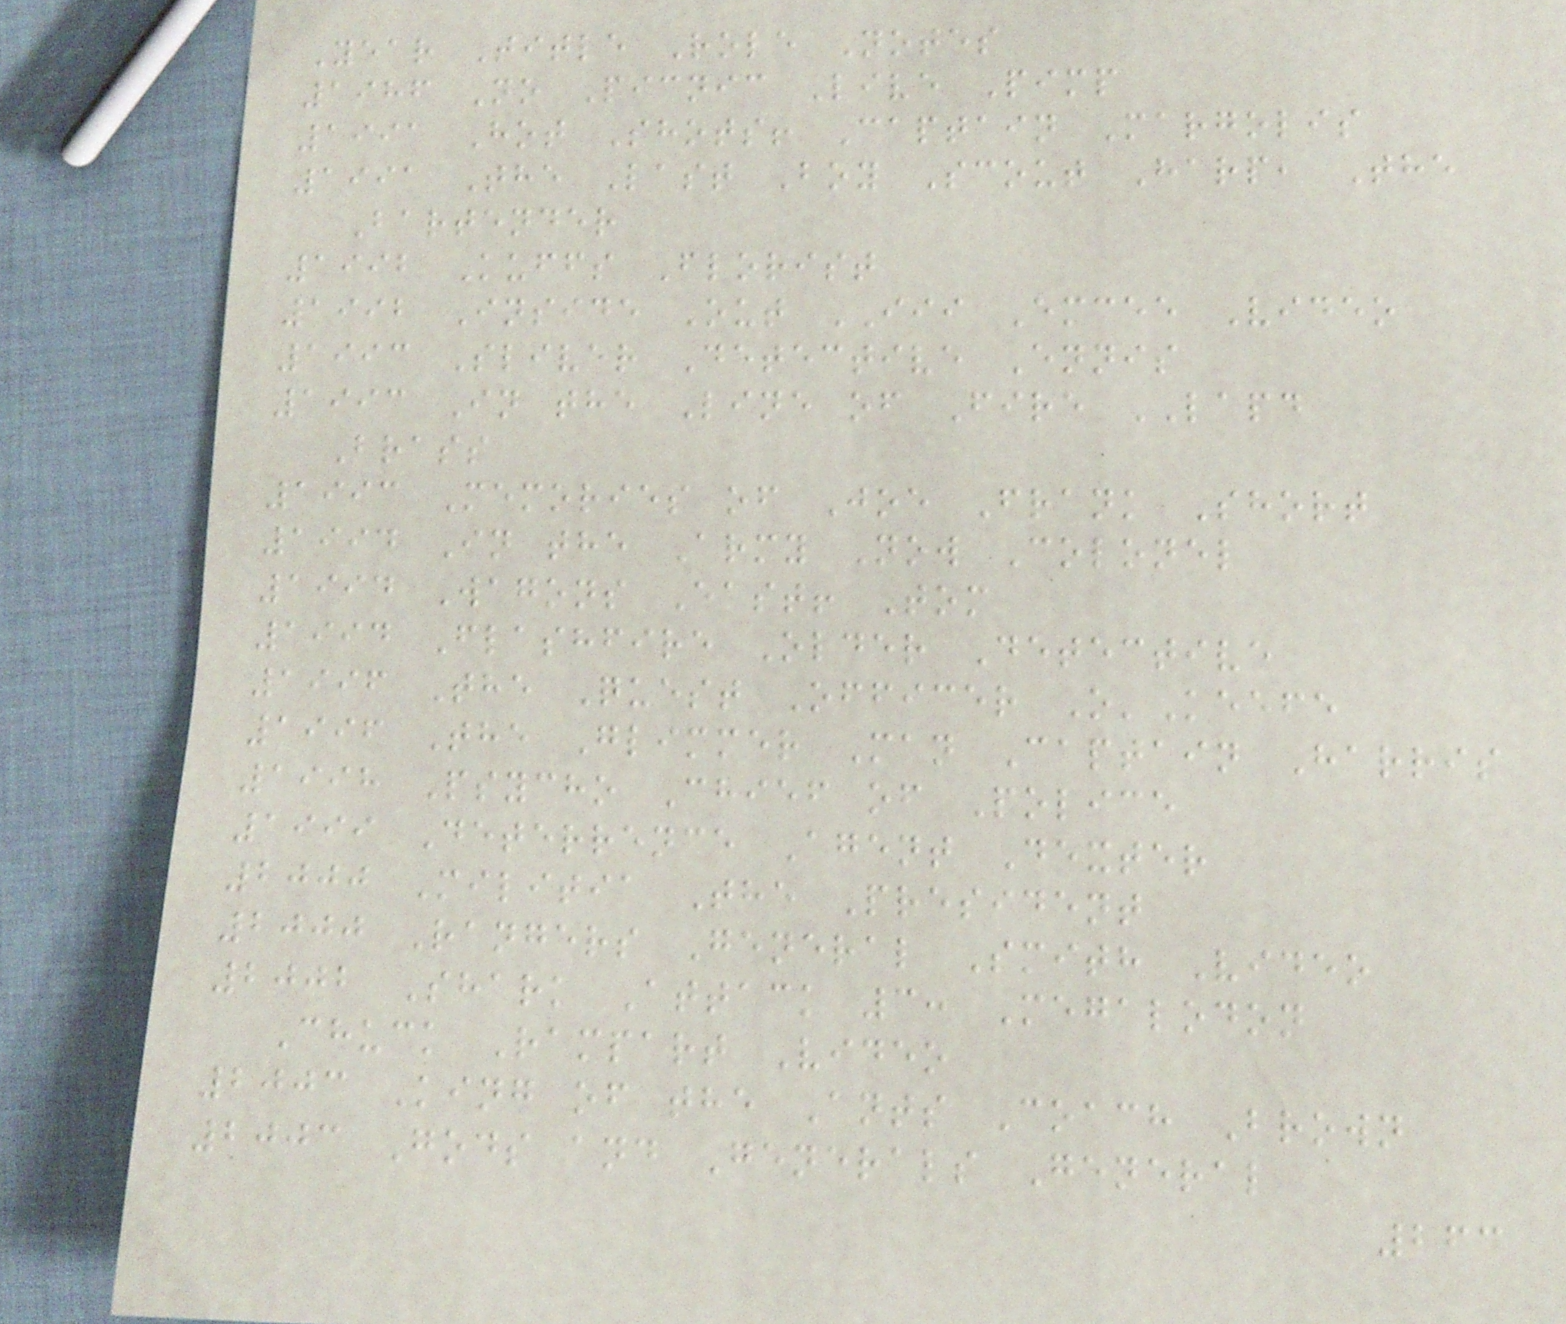Year Title Role Notes
1986 No Picnic Live Pimp
1991 Hot Shots! Captain Margolis
1991 The Last Boy Scout Harp, The
Bartender
1992 Kuffs Florist
1992 Inside Out III Emcee Video
1993 Sliver Detective Ennis
1993 In the Line of Fire LAPD
Brass
1993 Memories of Joe Frank Short
1994 In the Army Now Colonel
1994 Wagons East! Tom
1994 Flashfire Older Detective
1996 The Quest Officer O'Keefe
1996 The Glimmer Man Captain Harris
1998 Psycho Chief of Police
1999 Deterrence Agent Dexter
2000 Militia The President
2000 Rangers General Smith Video
2002 Shark Attack 3: Megalodon
Chuck Rampart Video
2003 King of the Ants Coach Brown
2003 Gods and Generals General
263
